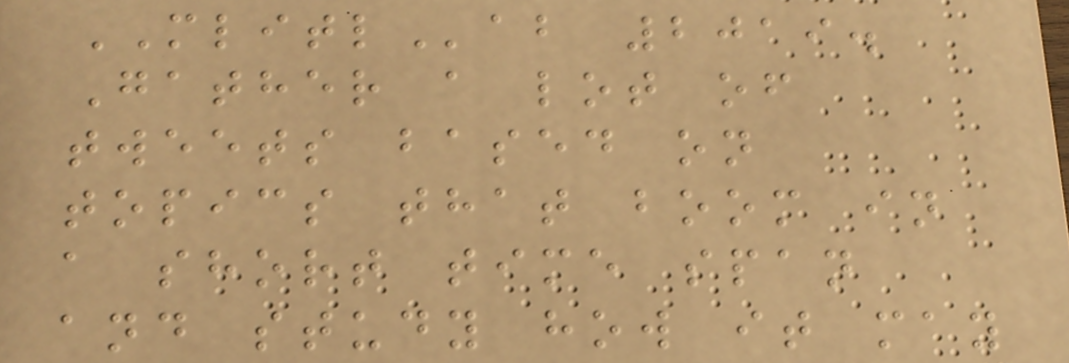MLITLab 2019.
Gather a lot of
tweets based on
topics that boom in
a short time span
and study how it may
